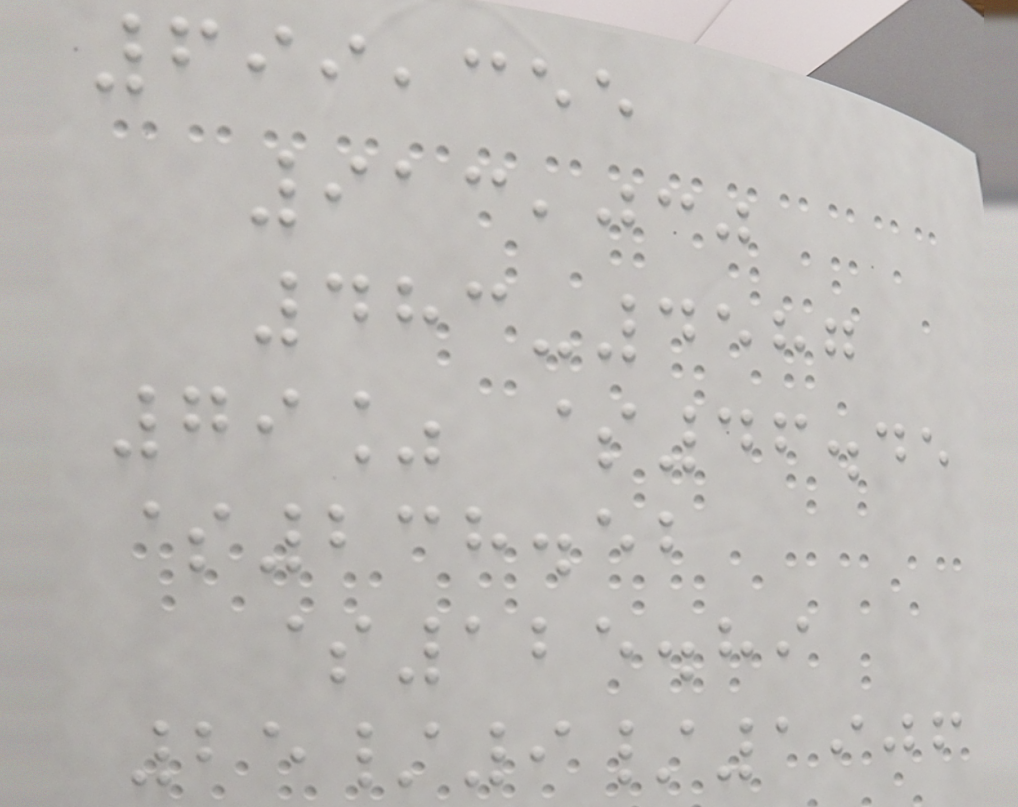699,355
913,030
483-4587
79% $46.45
$238.52
$125.89
25/9/1906
